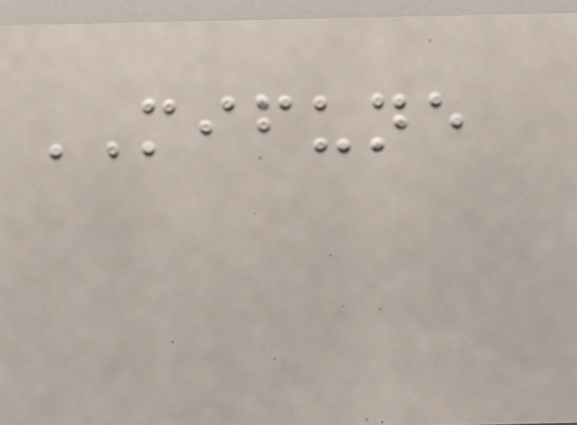MIFUNE
